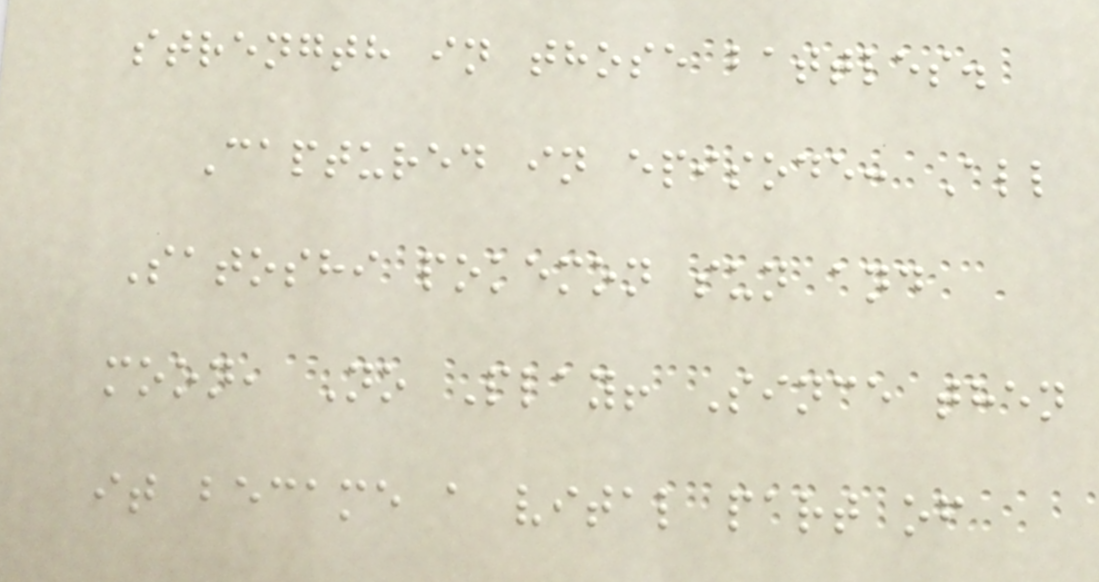strength in those battles.
Captured in episode: All
Satoshi pokemon sun and
moon, No Play! Since then
it became a vital part of
